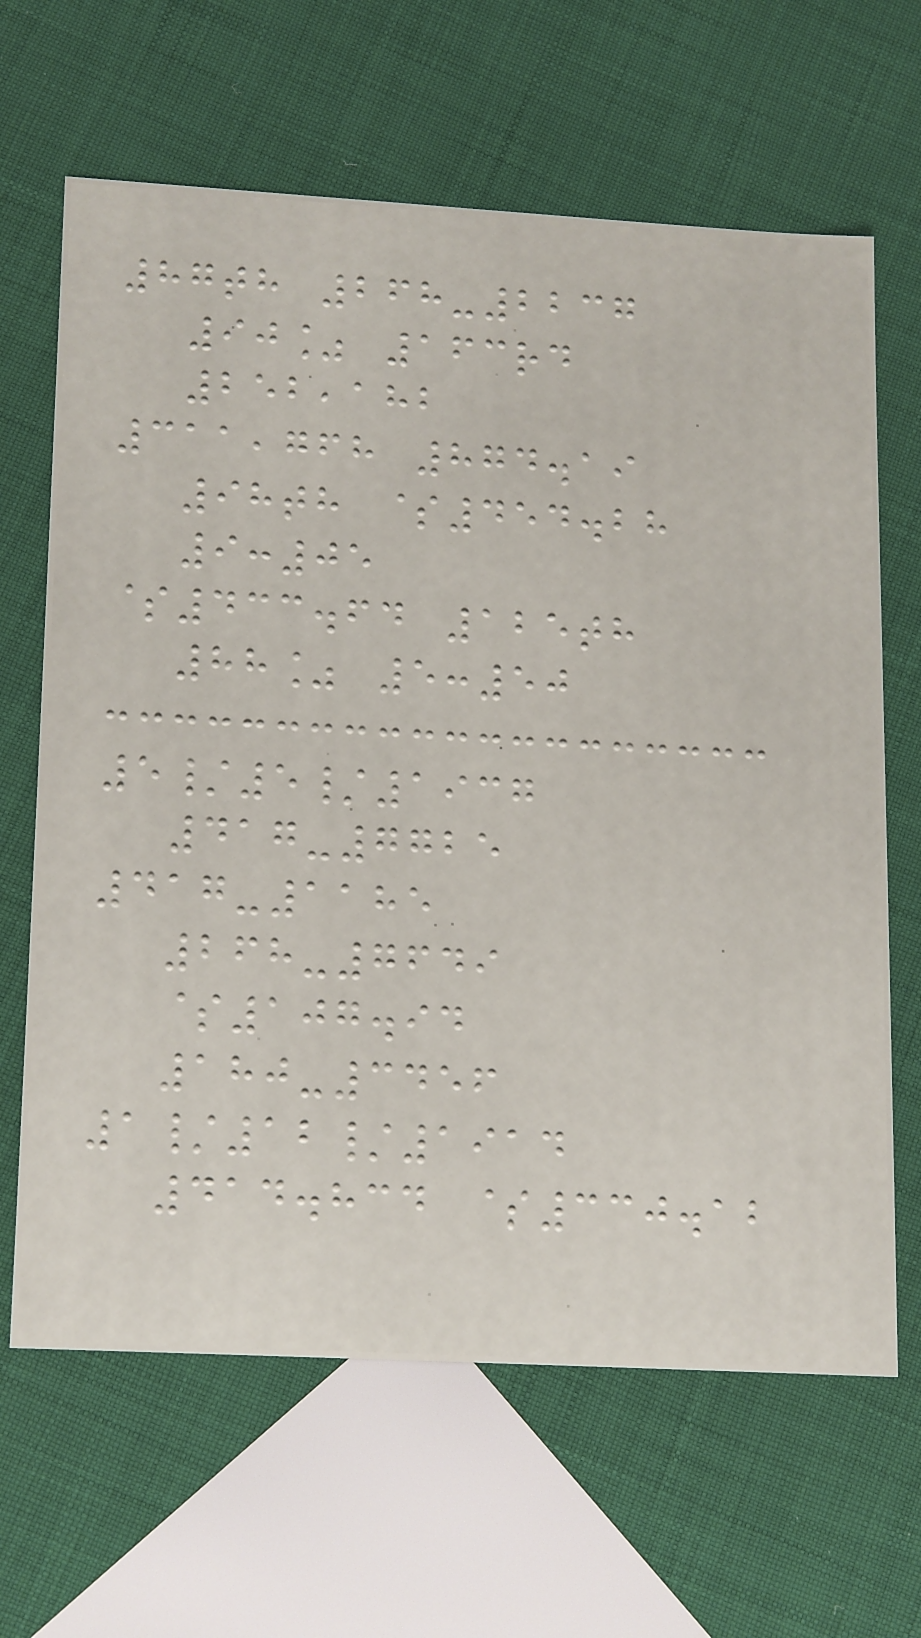87th 268-2237
90% 163rd
252,182
311,768 874.19
98th $454.28
9:05
$433.64 125th
88% 5:50
5/5/1937
417-7725
417-1185
268-7649
$107.94
180-3456
1/12/1914
414.834 $330.12
